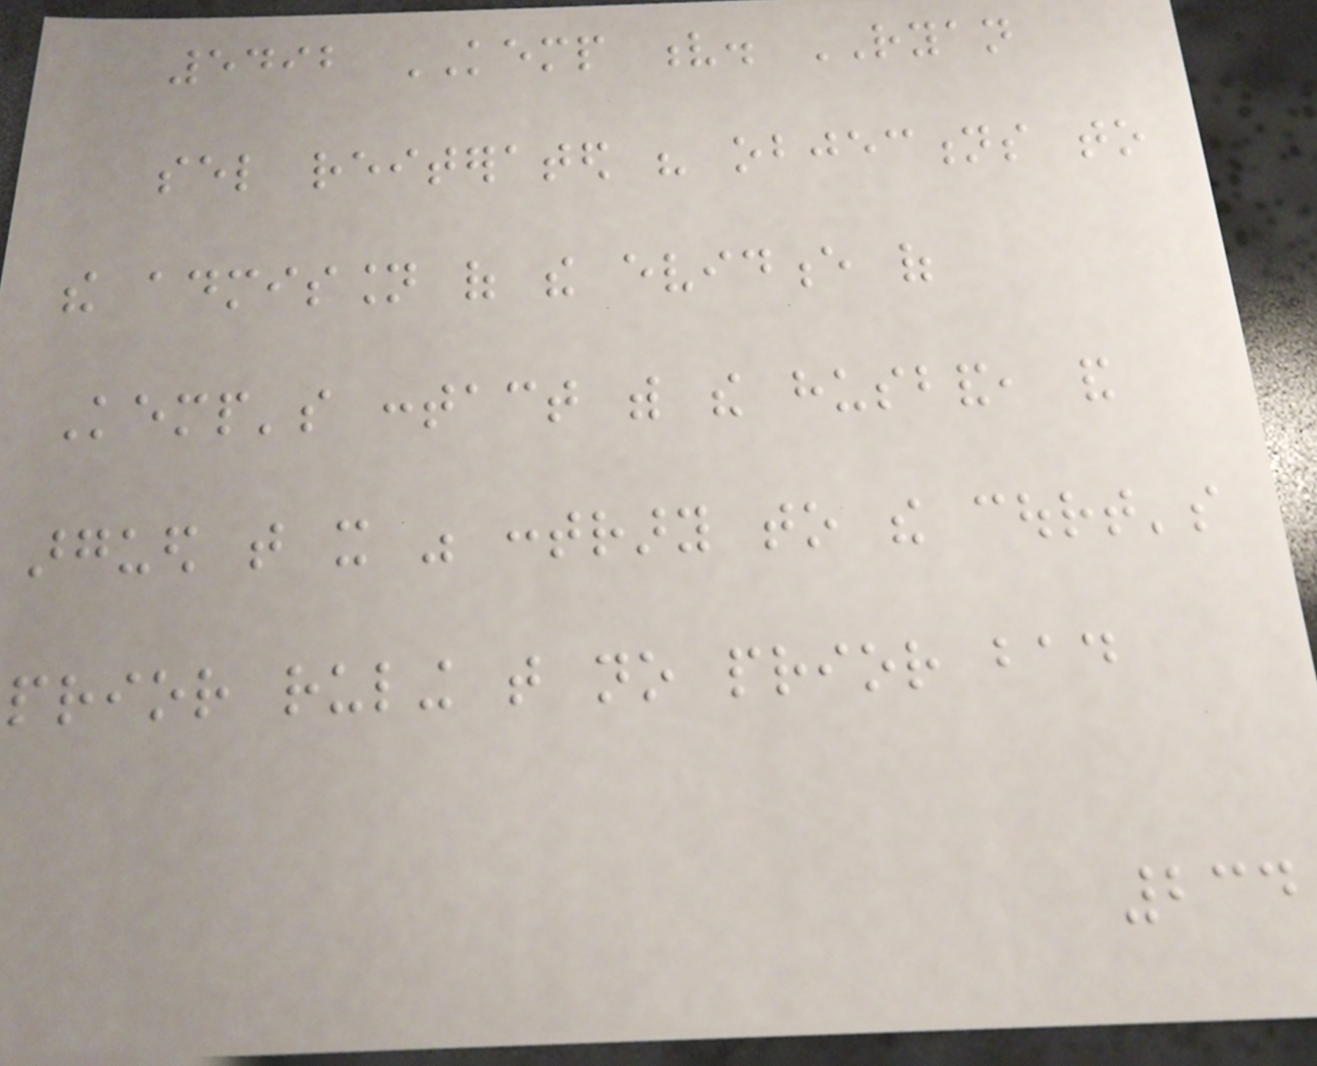5492 KEMP v. RYAN
sel reiterated his objections to
the admission of the evidence of
Kemp's contact with the husband, and
argued that it was contrary to the court's
prior ruling that no prior bad
234
